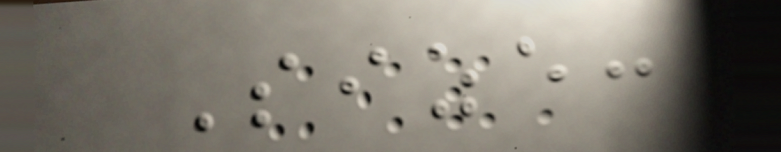Size:
